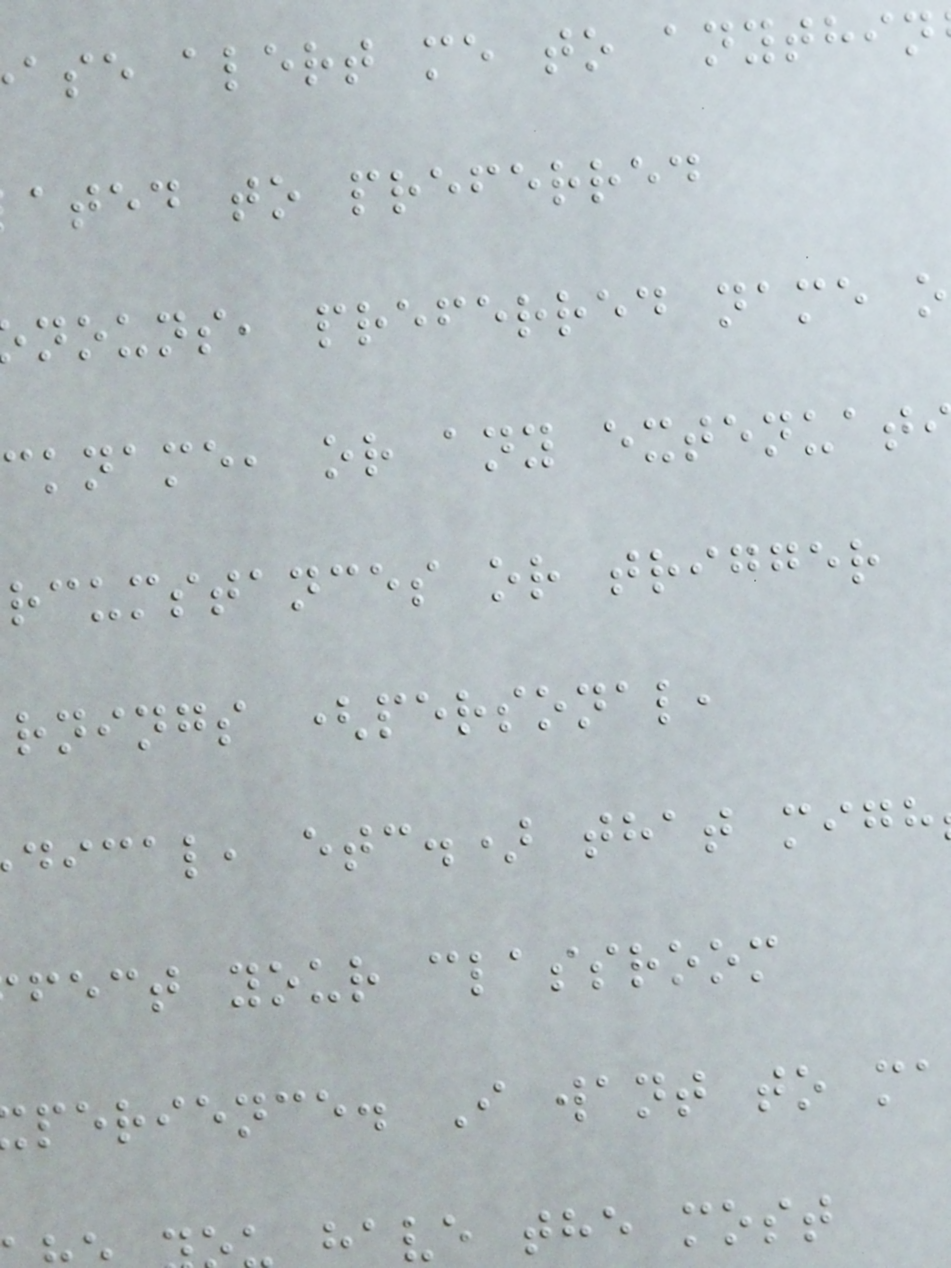ase alert me to anythin
ated to preferred
nouns, preferred name o
ckname, or any extenuat
rcumstances or trigger
rnings (personal,
dical, etc.) that migh
fect your classroom
perience. I want to ma
have the most
